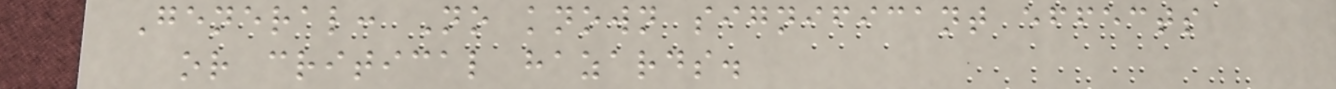General: No known significant effects
or critical hazards.
